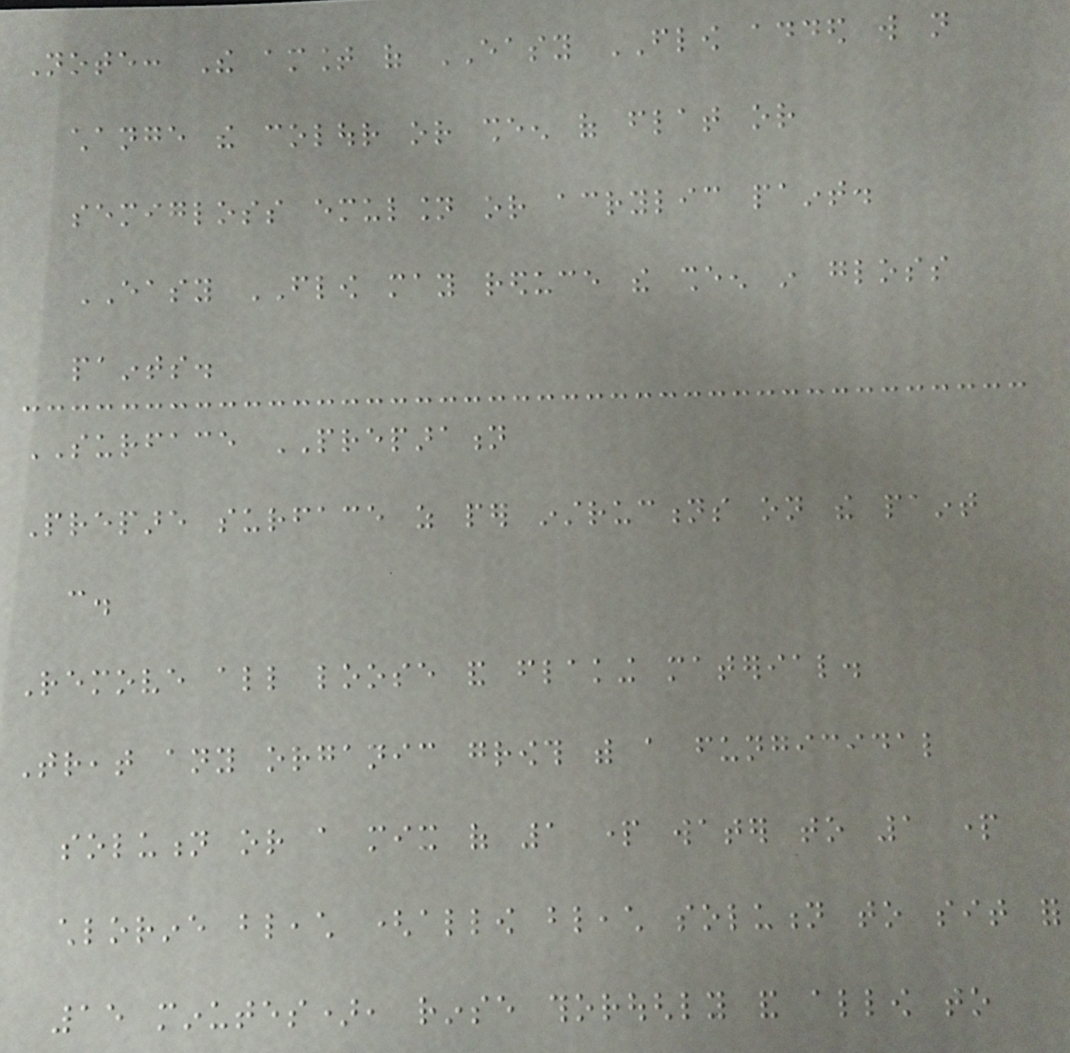Note: The amount of EASY FLOW added will not
change the colour or sheen of flat or
semigloss emulsion or acrylic paint.
EASY FLOW may reduce the sheen in gloss
paints.
SURFACE PREPARATION
Prepare surface as per instructions on the paint
can.
Remove all loose and flaking material.
Treat any organic growth with a fungicidal
solution or a mix of 1 part water to 1 part
chlorine bleach (allow bleach solution to sit for
15 minutes), rinse thoroughly and allow to
